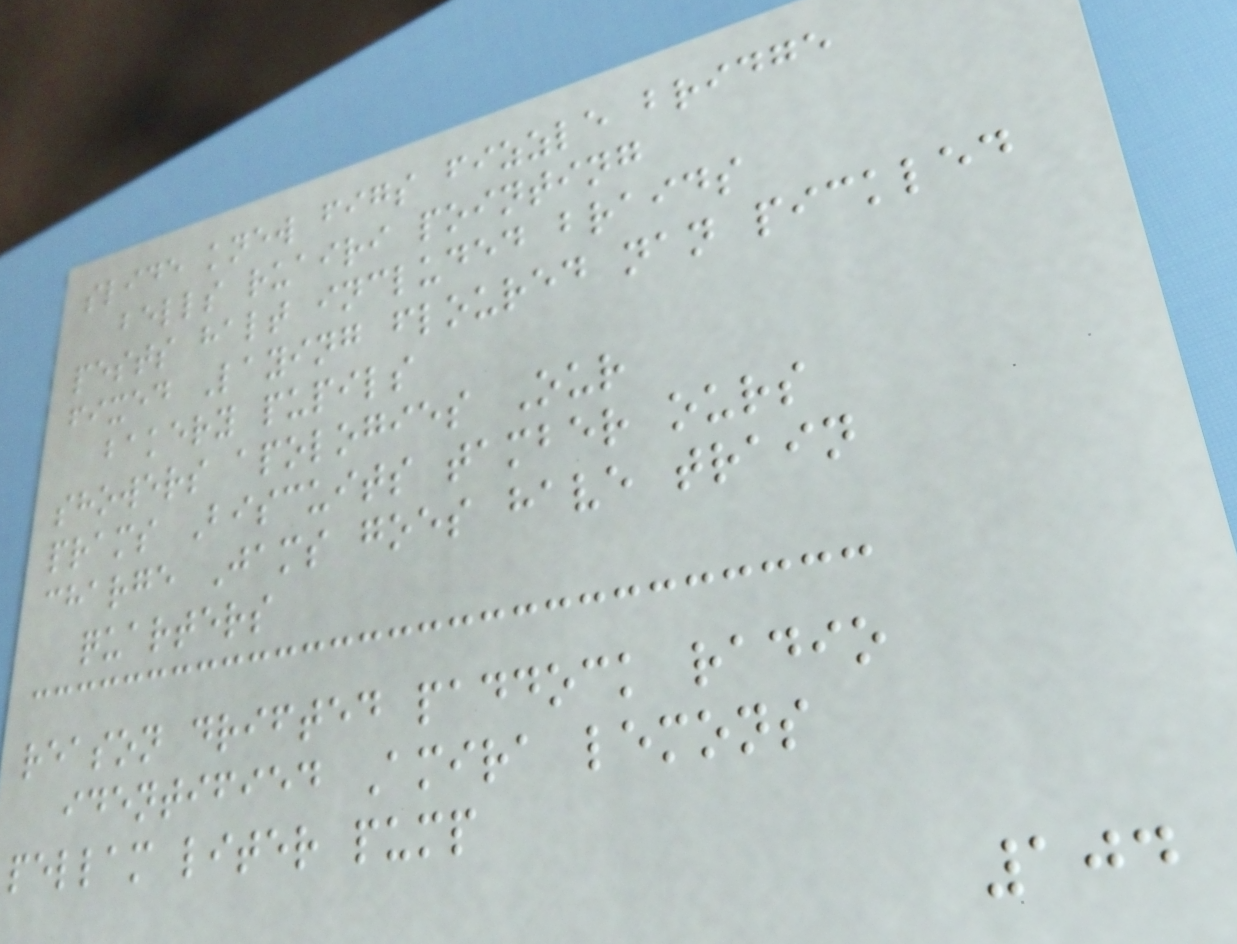slide knew figs fizzle bridge
bells ruairi pointing
pests halt included braids
fixed Laying floured nan pickled
bakery pupils
showers apologies Our
prams Biscuits tamber ours
charge Jams goes have train
quarters
reason drifted paddock radio
identified Amira lemons
pellam liter pump
104
